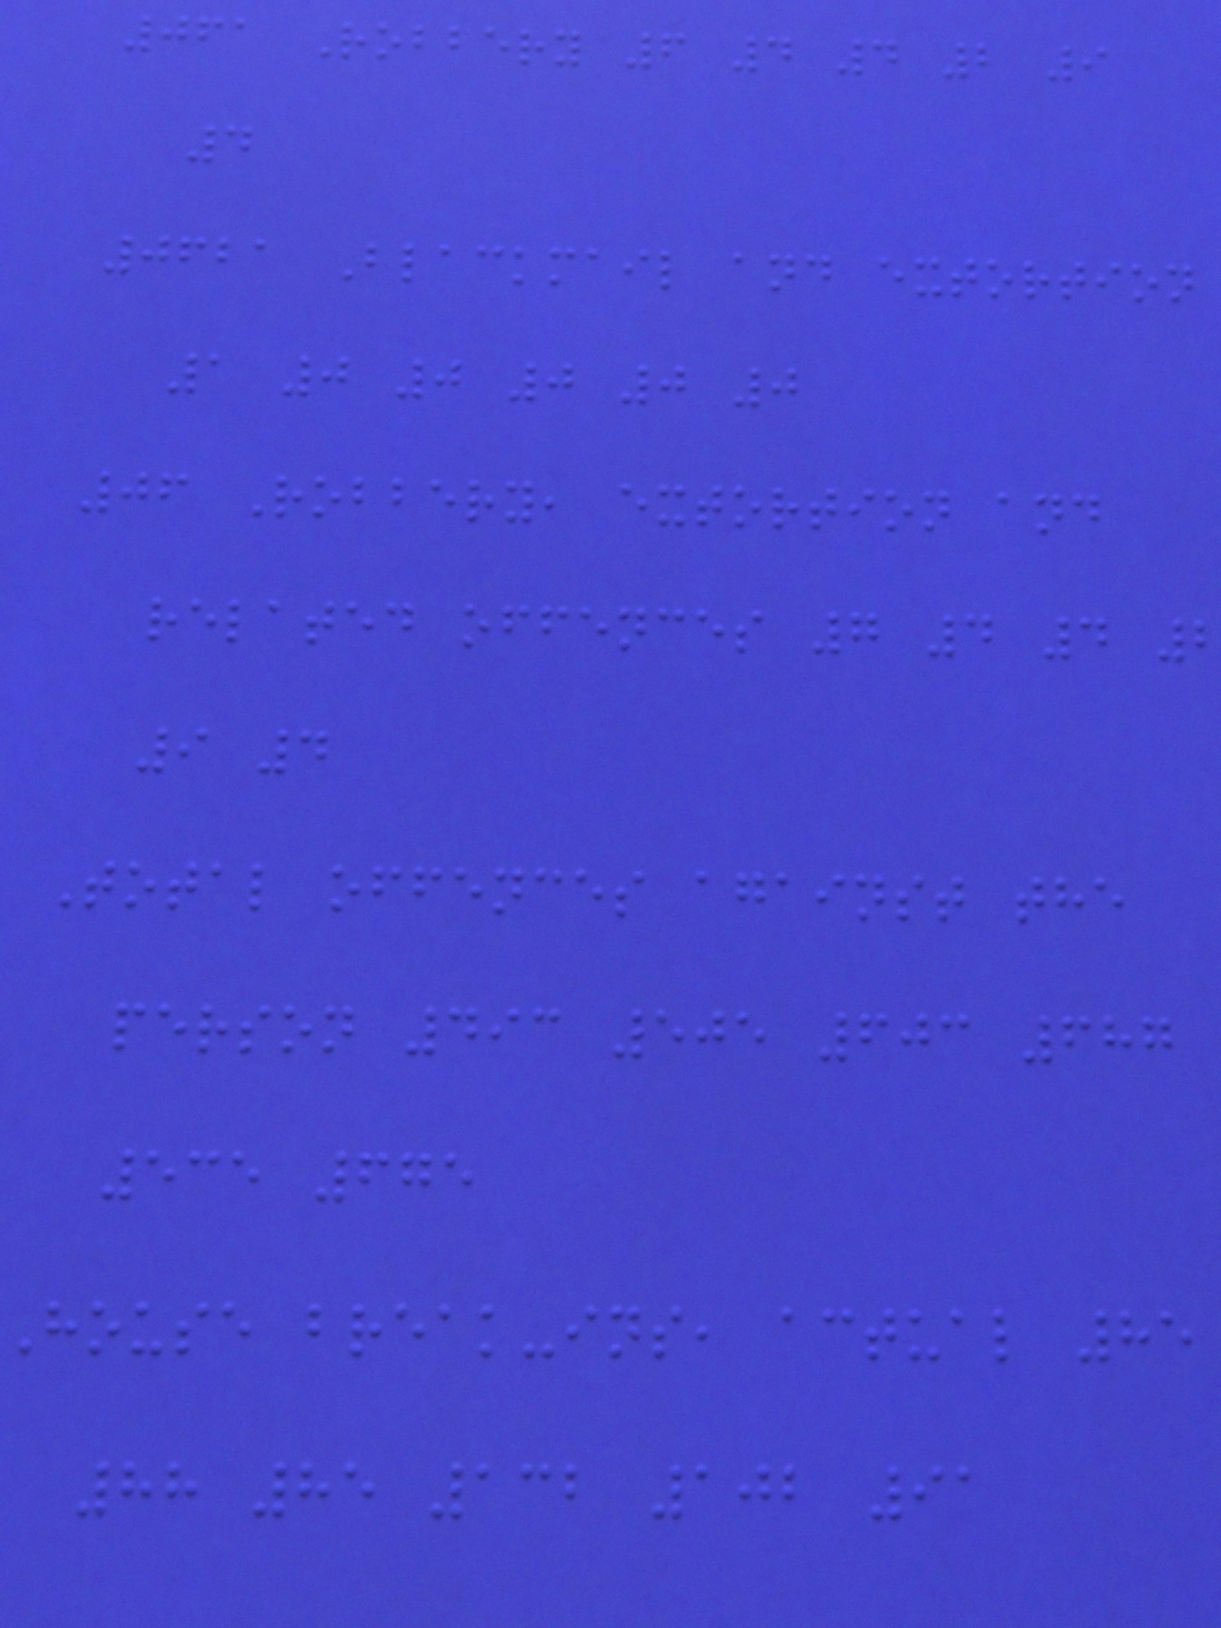061 Robbery 6 4 4 2 9
4
0621 Blackmail and extortion
1 0 0 0 0 0
06 Robbery, extortion and
related offences 7 4 4
9 4
Total offences against the
person 493 505 603 687
535 675
house break-ins, actual 85
88 85 132 102 91
